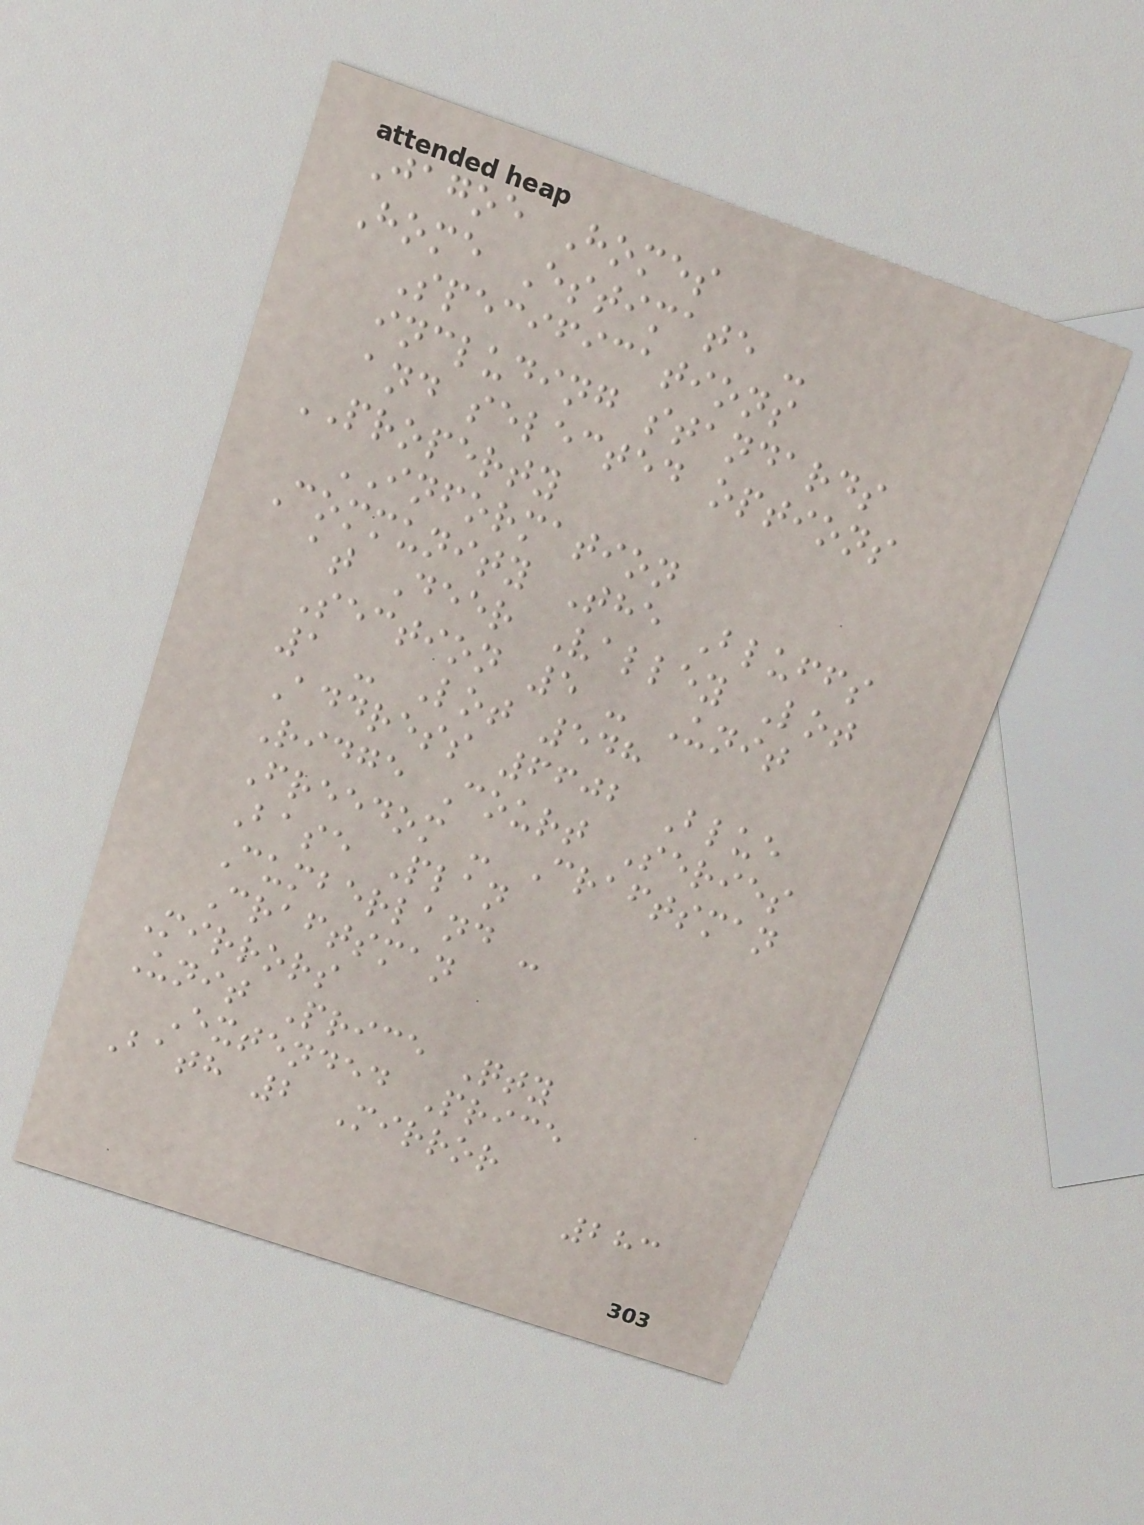Jagoe Homes
Home Estimate -
Specifications
including standards
and selected options
PROPERTY
INFORMATION
Community The Bluffs
at Deer Valley Lot
Section 5 - Unit
1 - Lot 548
Address 6602 Blue
Ridge Court Series
Freedom - Craftsman
Base Plan
Cumberland -
Craftsman
Mirrors
Unit Price Qty
Extended Price
Bath 2 Mirror
283
